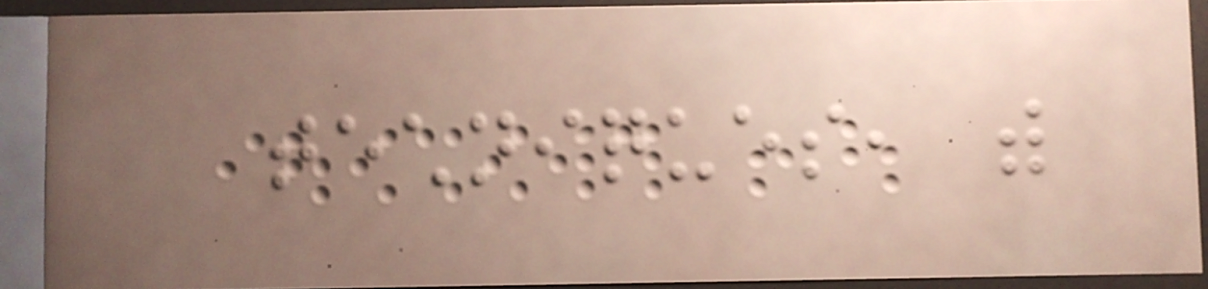techniques, with
